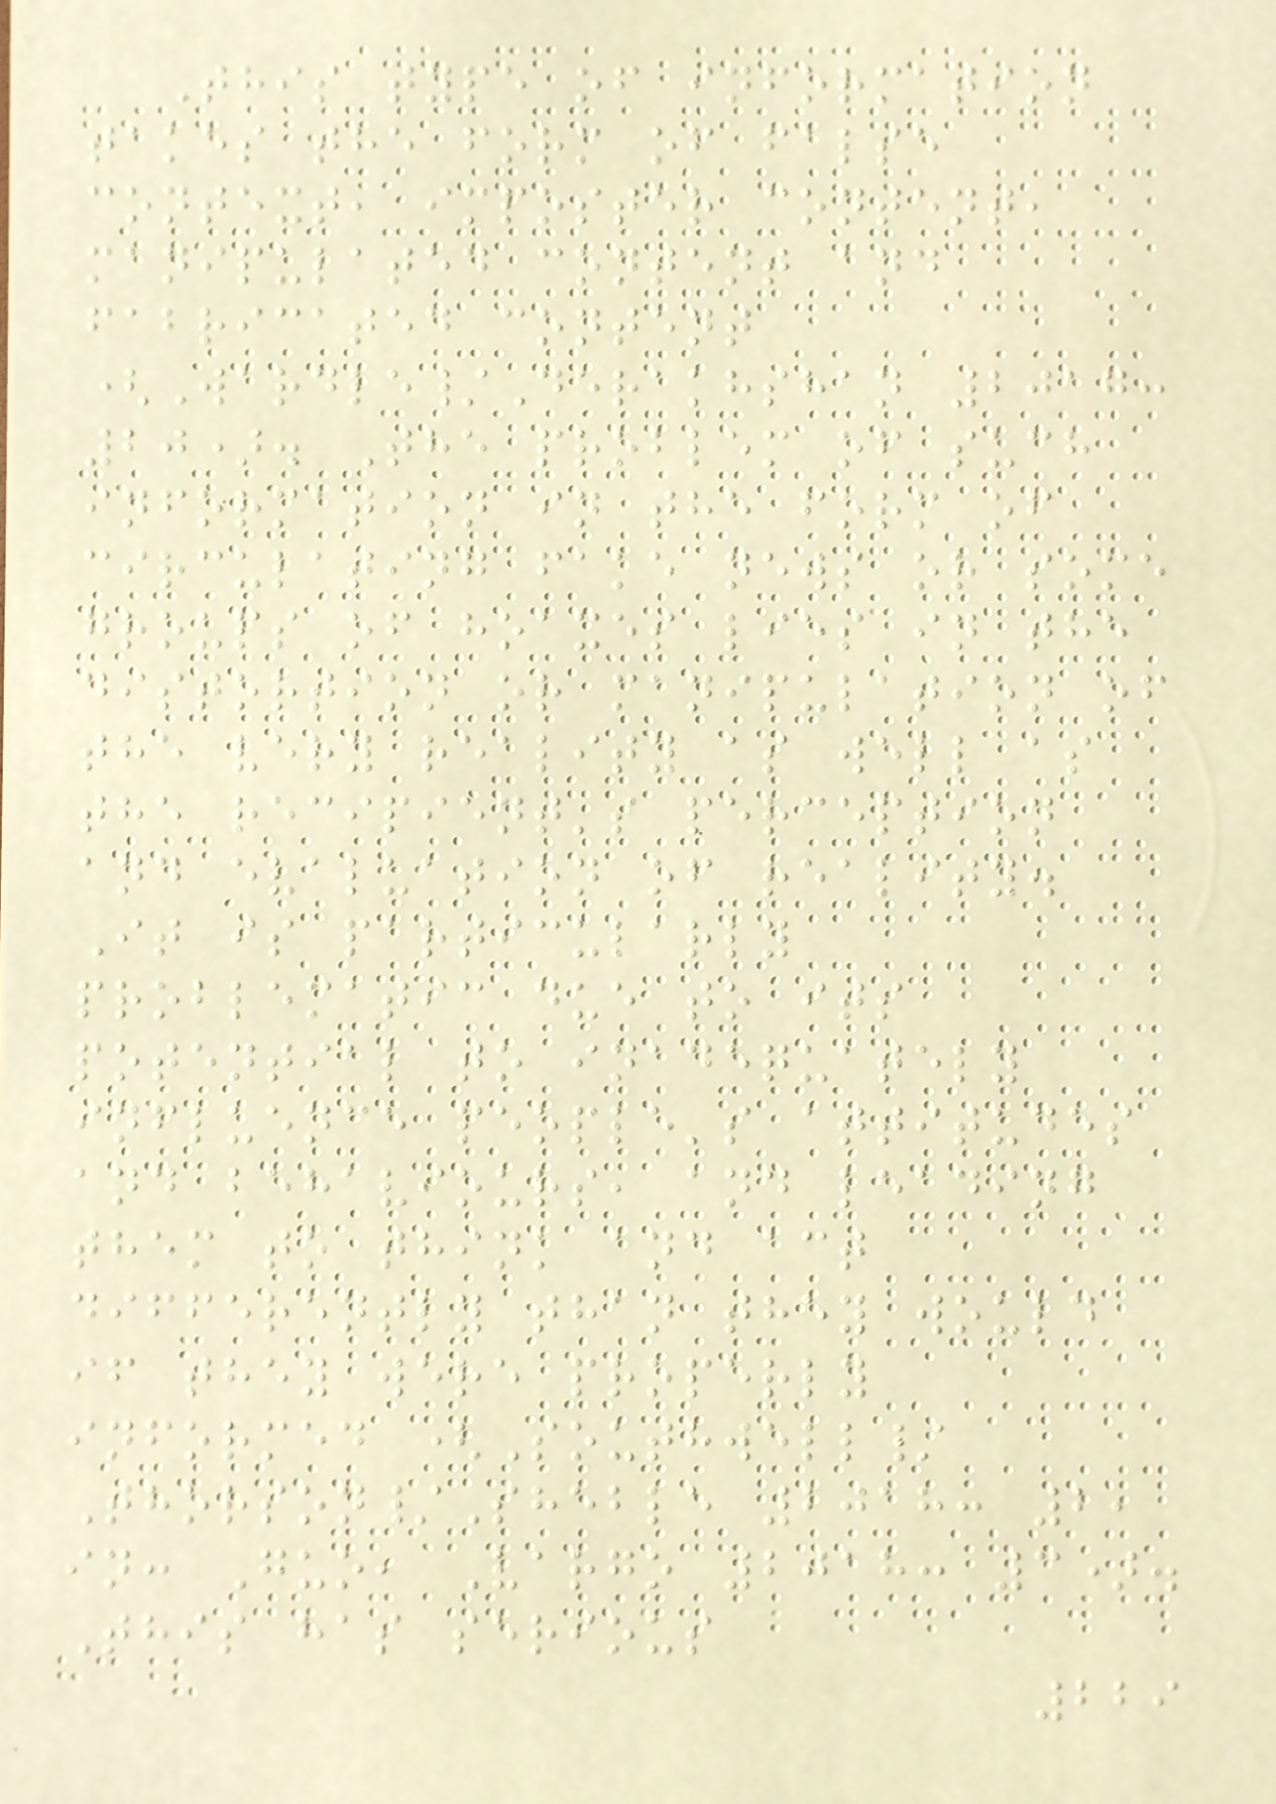This type of information
takes the form of false
context, imposter content,
manipulated content and
fabricated content
(Wardle/Derakhshan 2017:
20). The problem of such
information in the form of
circulating fake news or some
groups of hoaxes lies in the
distortion or manipulation of
the very reality as well as
the recipient's perception
and evaluation of reality.
It is particularly
problematic due to its
potential to inadequately
influence people's attitudes
and behaviours, and leading
them to think and act
differently than they would
if they were properly
informed (Southwell/
Thorson/Sheble 2018: 2,
in: Guo, Vargo 2018: 3).
This has serious
229
